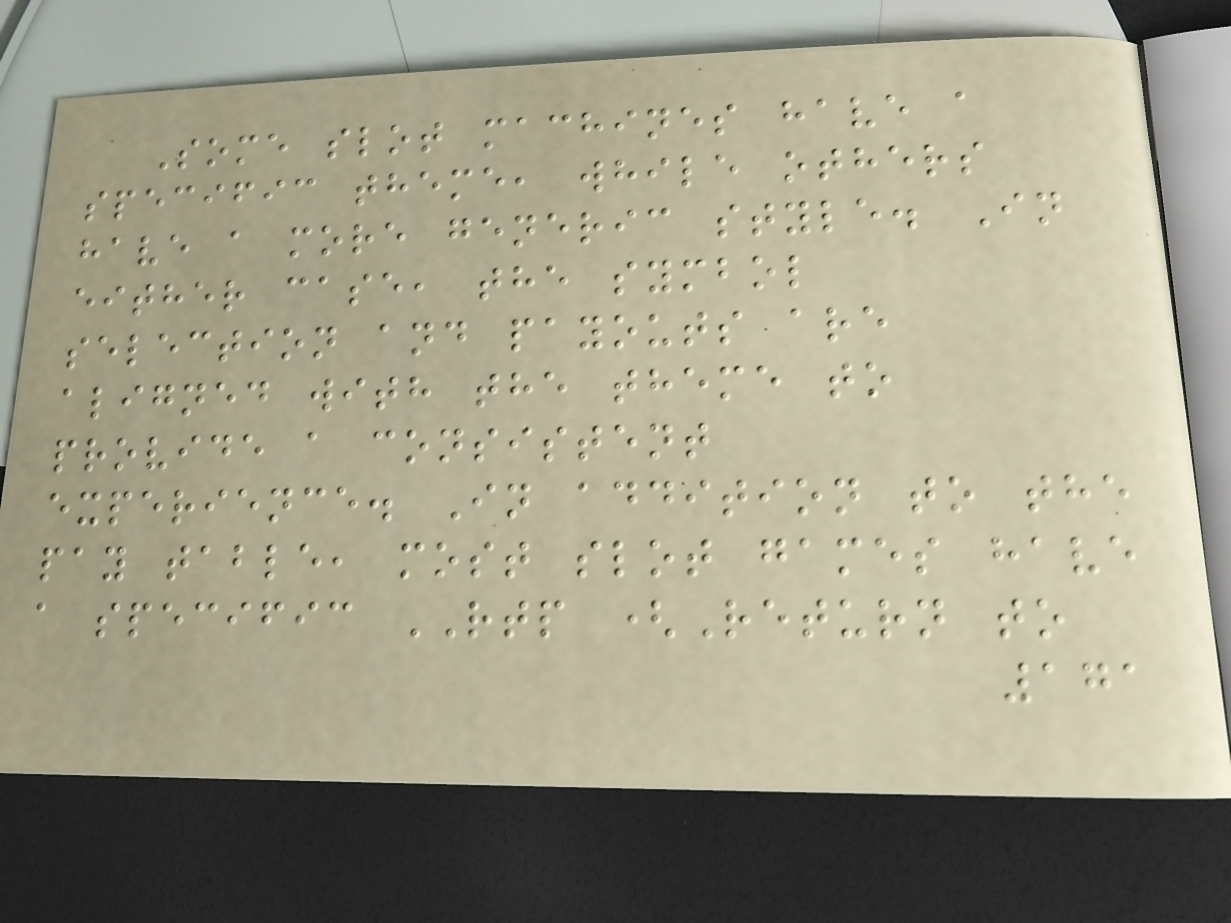Some slot machines have a
specific theme, while others
have a more generic style. In
either case, the symbol
selection and payouts are
aligned with the theme to
provide a consistent
experience. In addition to the
pay table, most slot games have
a specific RTP (Return to
171
